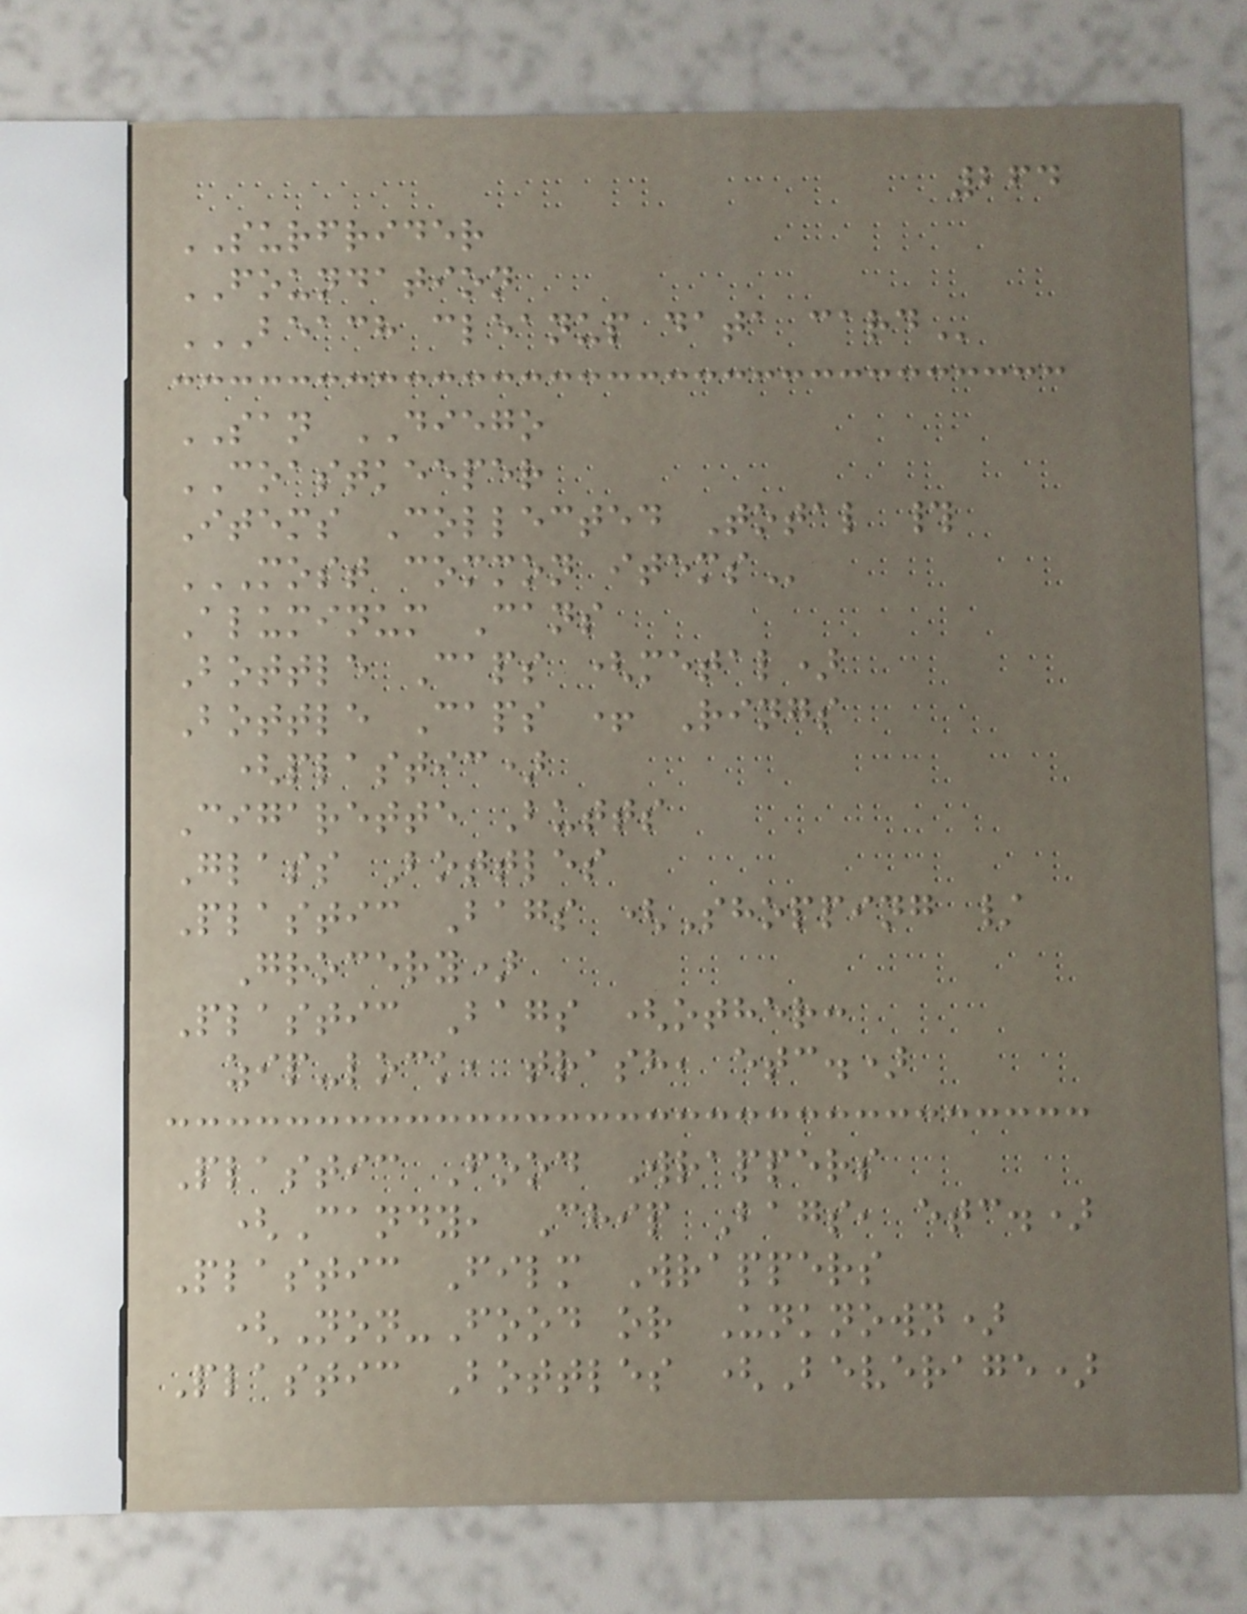264
SURFRIDER
FOUNDATION
BEACH CLEANUP DATA CARD
SAN DIEGO
COASTKEEPER
Items Collected Total #
MOST COMMON ITEMS
Aluminum Cans
Bottle Caps (metal)
Bottle Caps + Rings
(plastic)
Cigarette Butts
Glass Bottles
Plastic Bags (Shopping /
Grocery)
Plastic Bags (other:
zip-lock, trash, etc.)
Plastic Food Wrappers
(Candy, Chip Bags, etc.)
Plastic Film Wrappers
(Non-Food or Unknown)
Plastic Bottles (Beverage)
